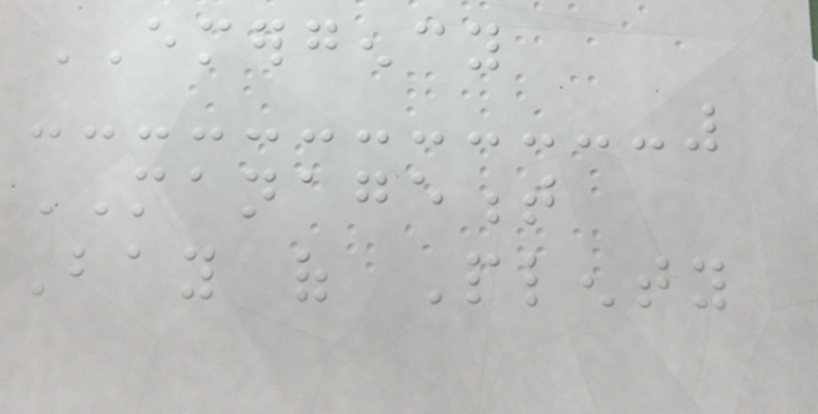EMERGENCY
MANAGEMENT
Bay of Plenty
